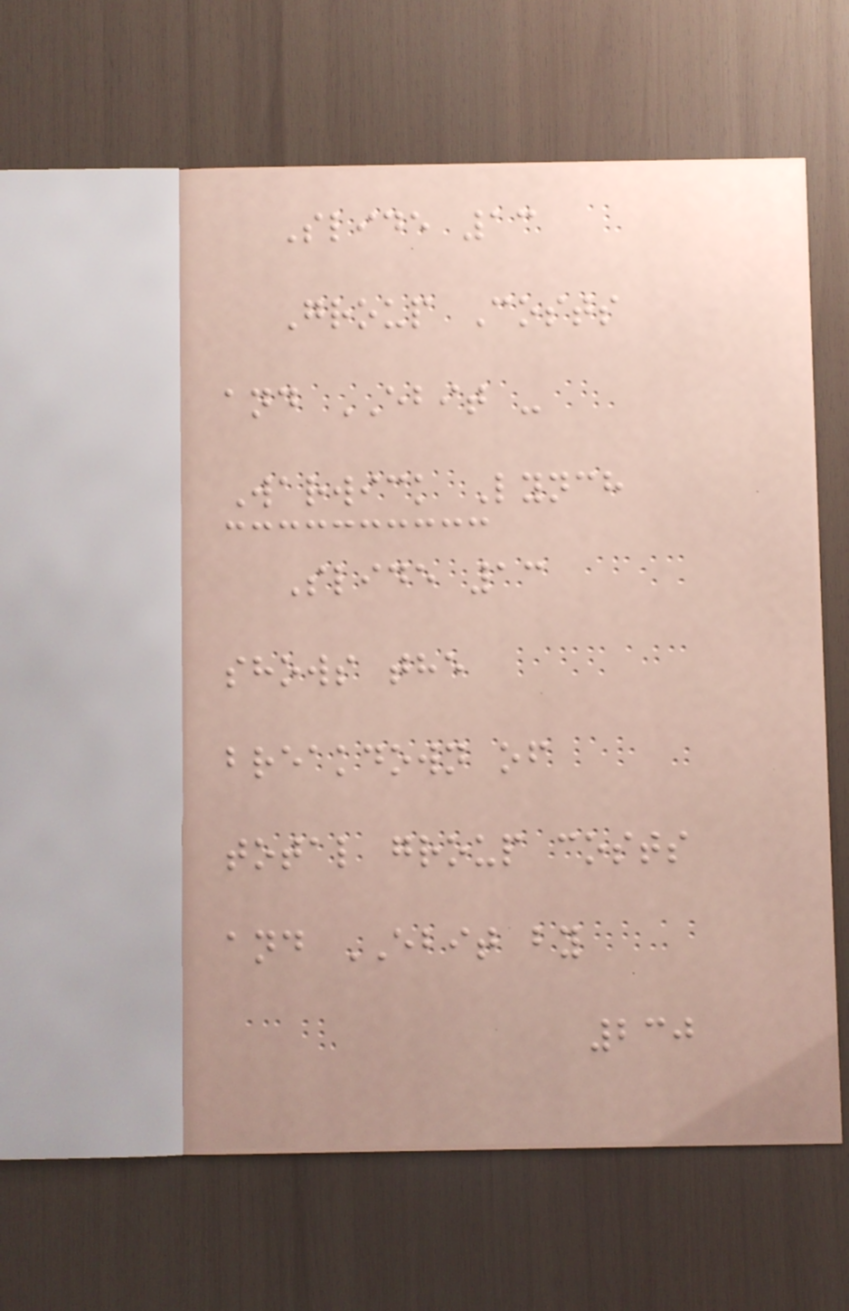Slide 13
Group Costs
and EBIT -
Warwick Lynch
Slide 13
shows the
breakdown of
total group costs
and EBIT by
230
